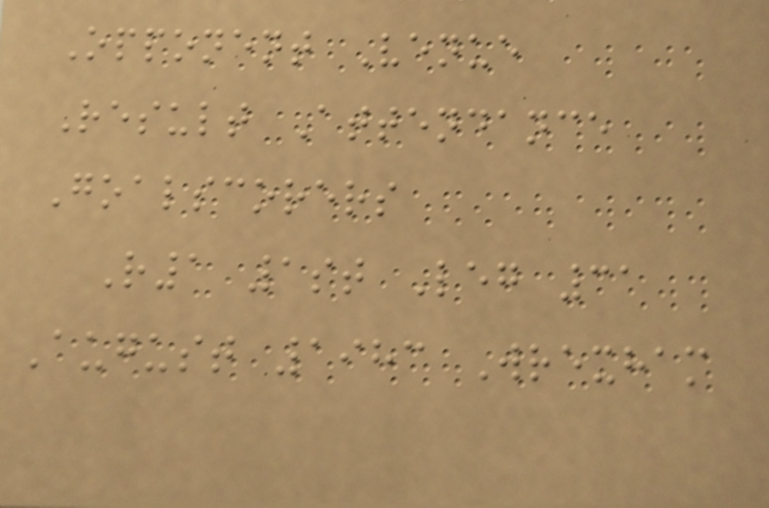Opponent Venue
Result Attendance
Goalscorers
R1 1st Leg 31
August 1983 Wrexham
